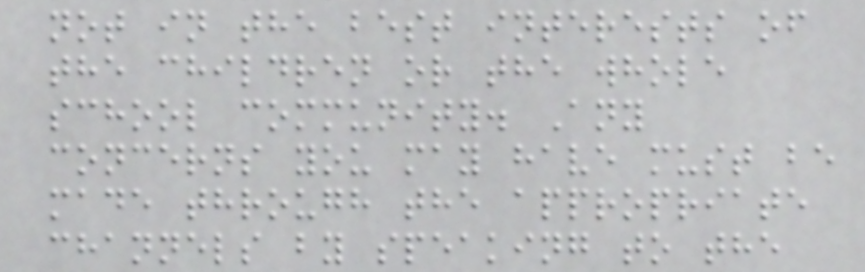not in the best interests of
the children or the whole
school community. Any
concerns you may have must be
made through the appropriate
channels by speaking to the
